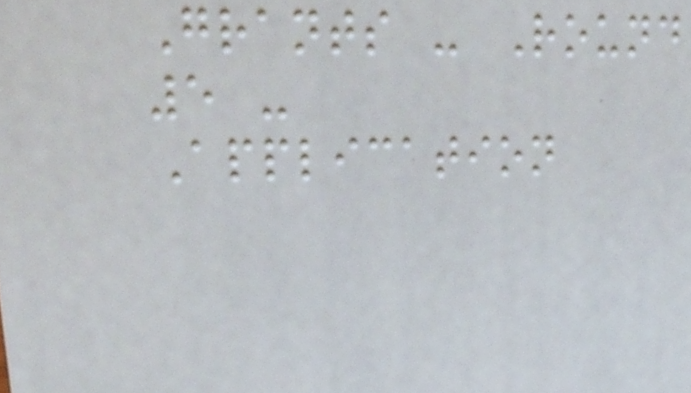Grants - Round
5 -
Application
